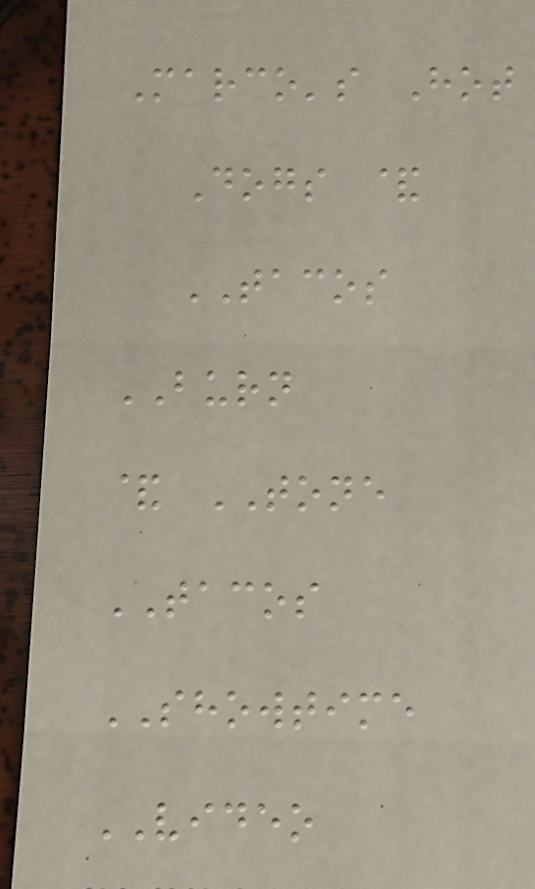Marco's Hot
Dogs &
TACOS
BURN
& TONE
TACOS
SHOWTIME
VIDEO
